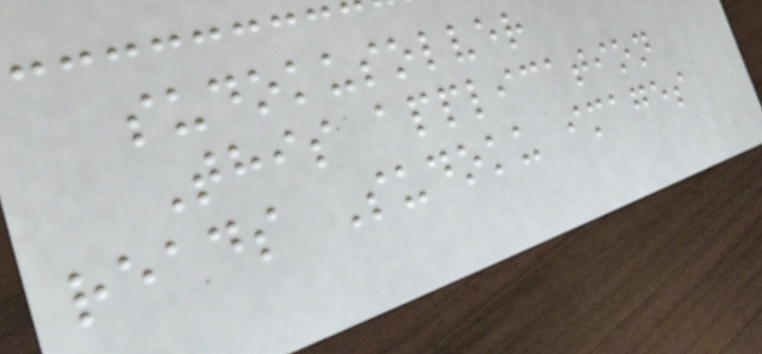sudokusolver
This application
reads Sudoku images
